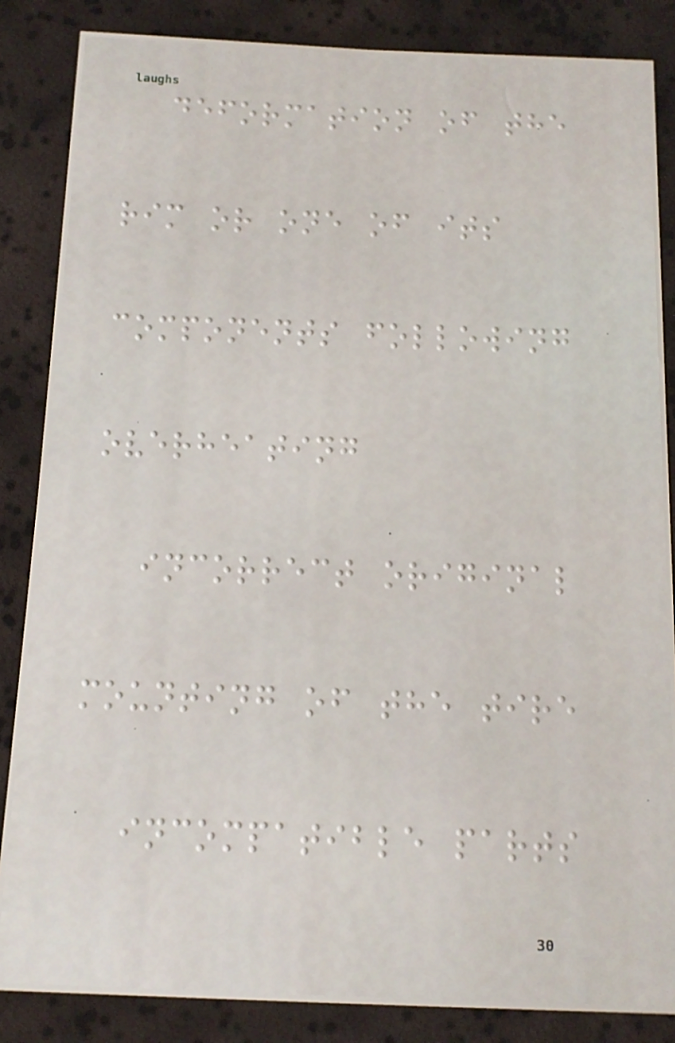deformation of the
rim or one of its
components following
overheating
incorrect original
mounting of the tire
incompatible parts
